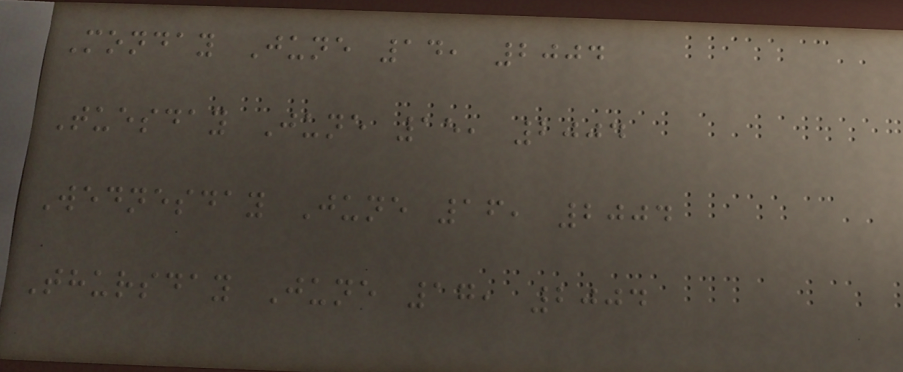Monday June 14, 2004
Tuesday June 15, 2004
Wednesday June 16, 2004
Thursday June 17, 2004
